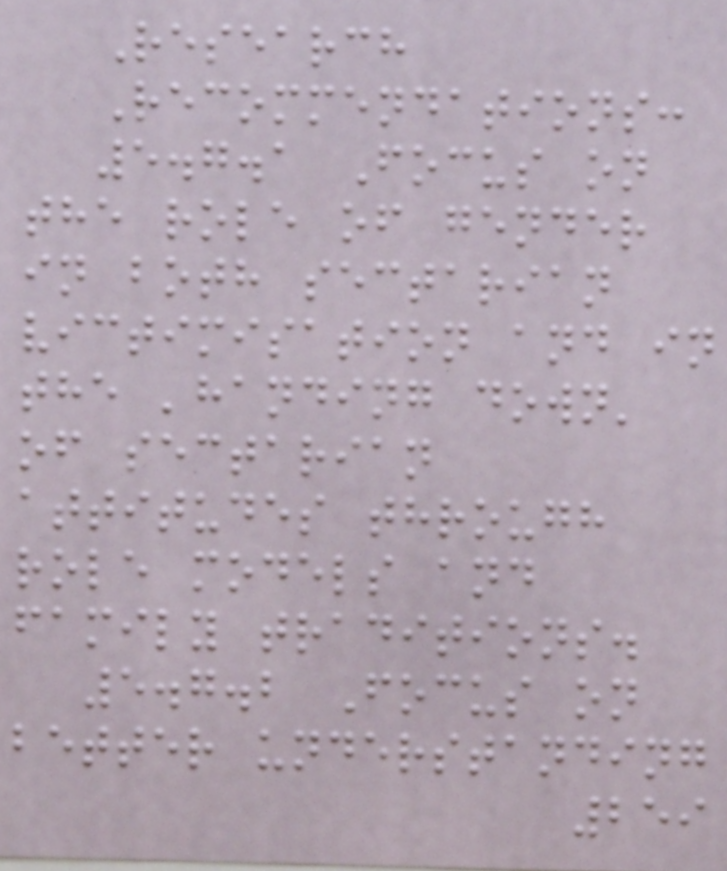Research
Recommendations:
5.7.1 Focus on
the role of gender
in both sectarian
victimisation and in
the 'handing down'
of sectarian
attitudes through
role models and
family traditions.
5.7.2 Focus on
better understanding
259
